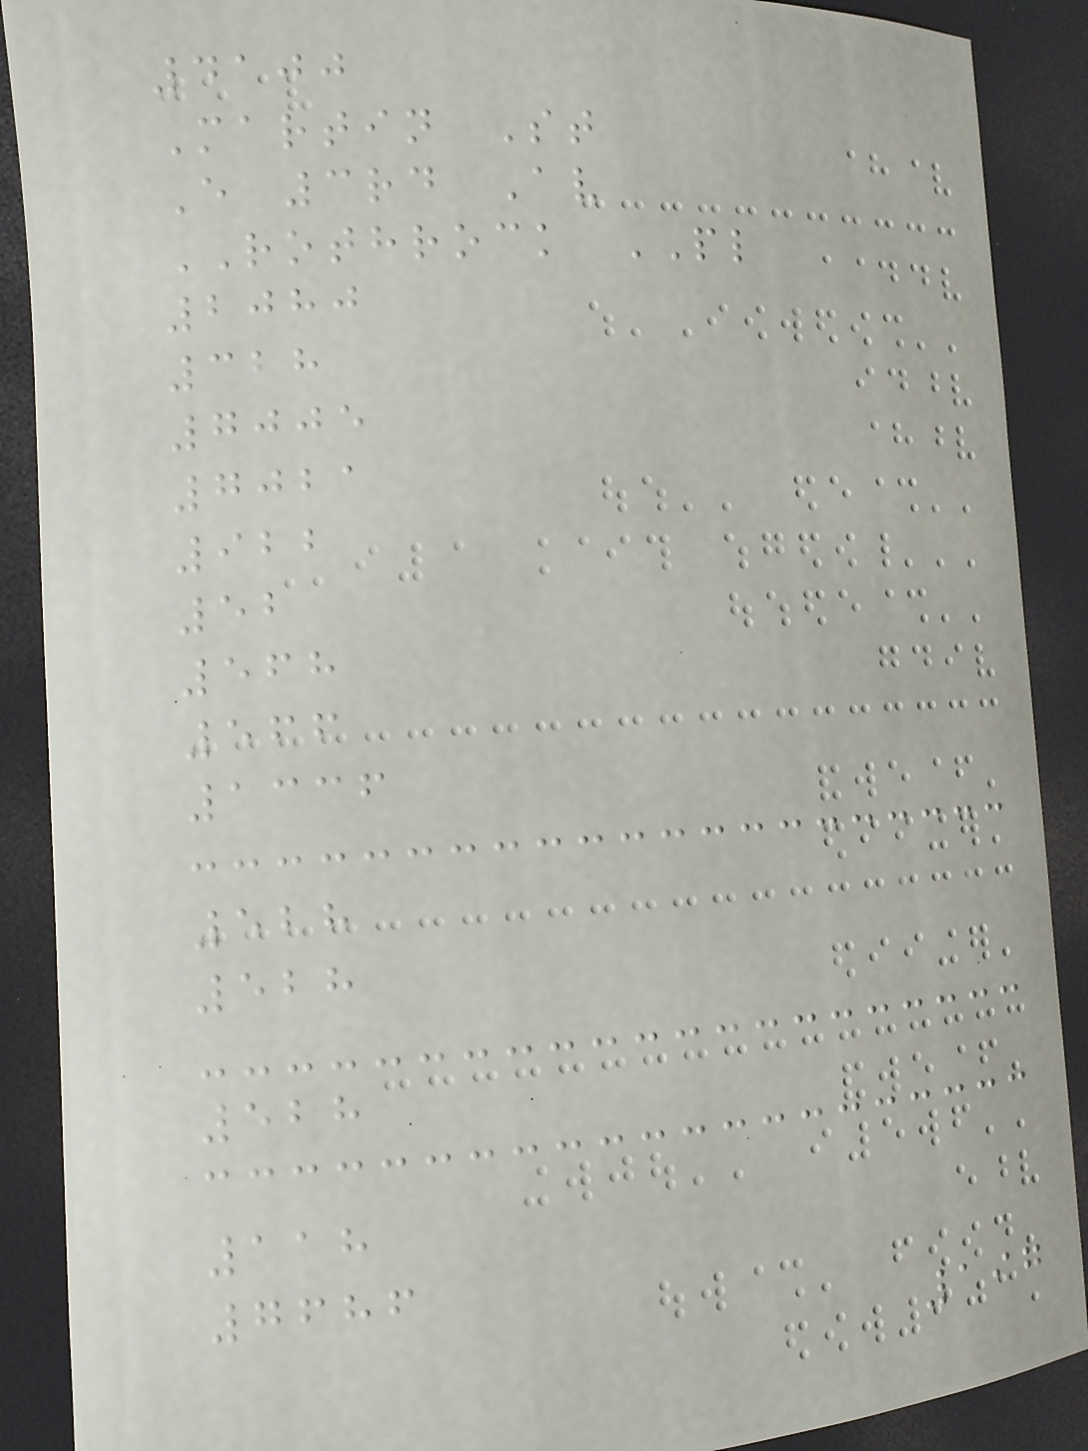4100
Martin St
E 3rd Av
ROTHROCK PL
2080
328
7005
7021
922
52
568
566
1336
528
528
528
118
7686
197
